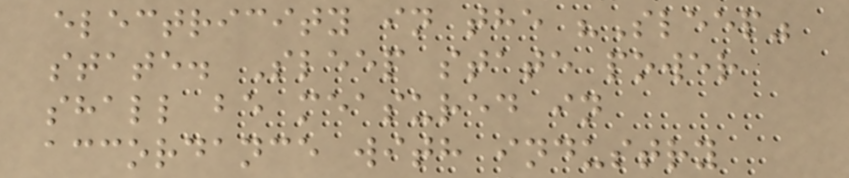electricity in the "Sleep"
state. Sleep state power
shall be measured in
accordance with industry
